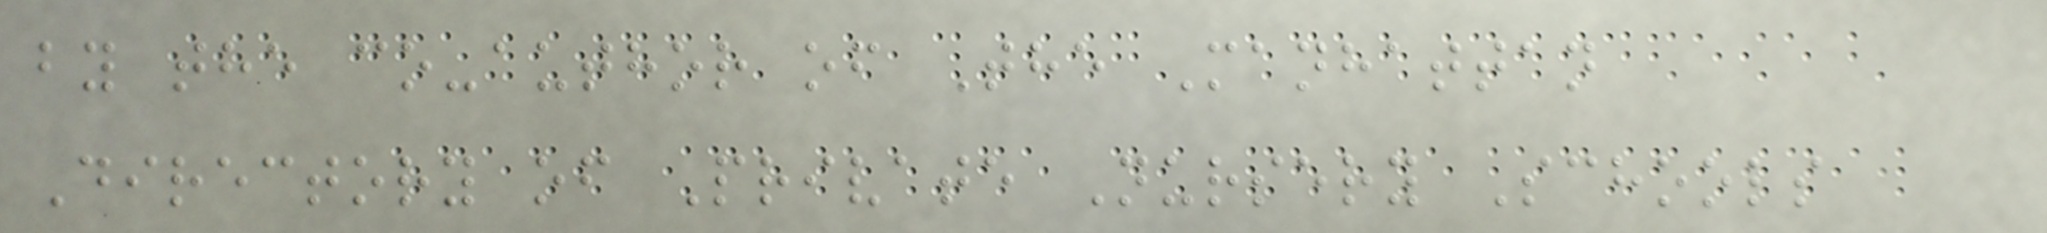by the co-author of The Manhattan
Directory of Private Nursery Schools
